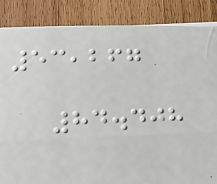53,267
84.408
